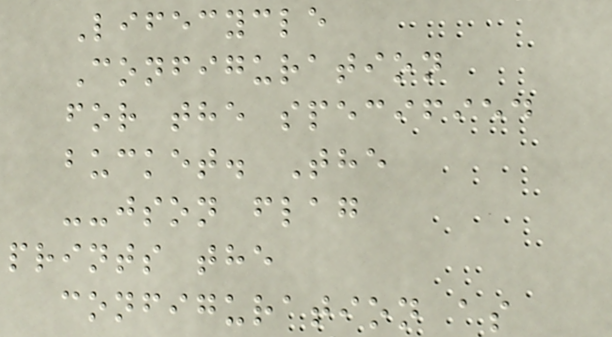Lifecycle
Configuration
for the specified
bucket. The
--json flag
prints the
configuration as
